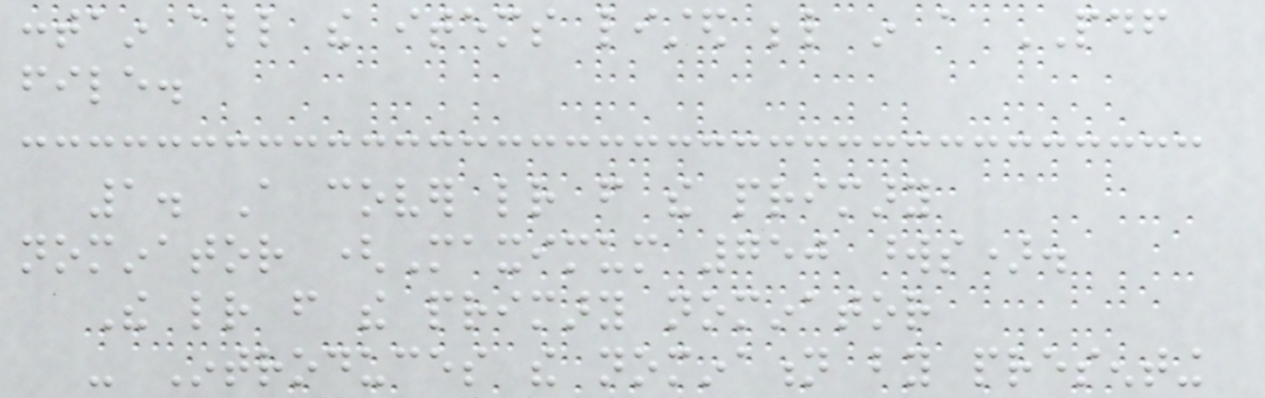contain all the items listed below in a PDF
file.
1. A cover letter from the primary
nominator (Maximum 750 words).
The letter from the primary nominator
- Introduces the nomination by presenting
